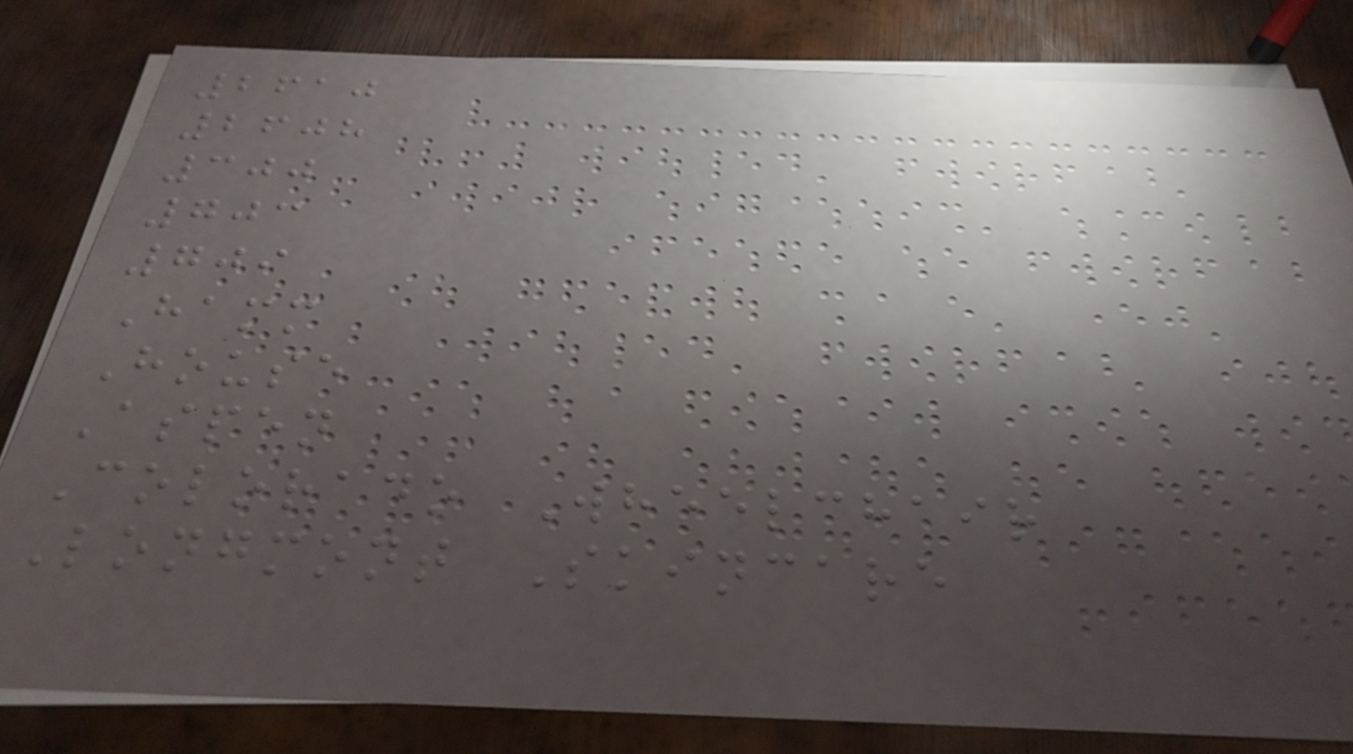2610
2608
300
703
709
Hamm
House
Aspen
Colorado Wheelchair
Longmont Skincare
